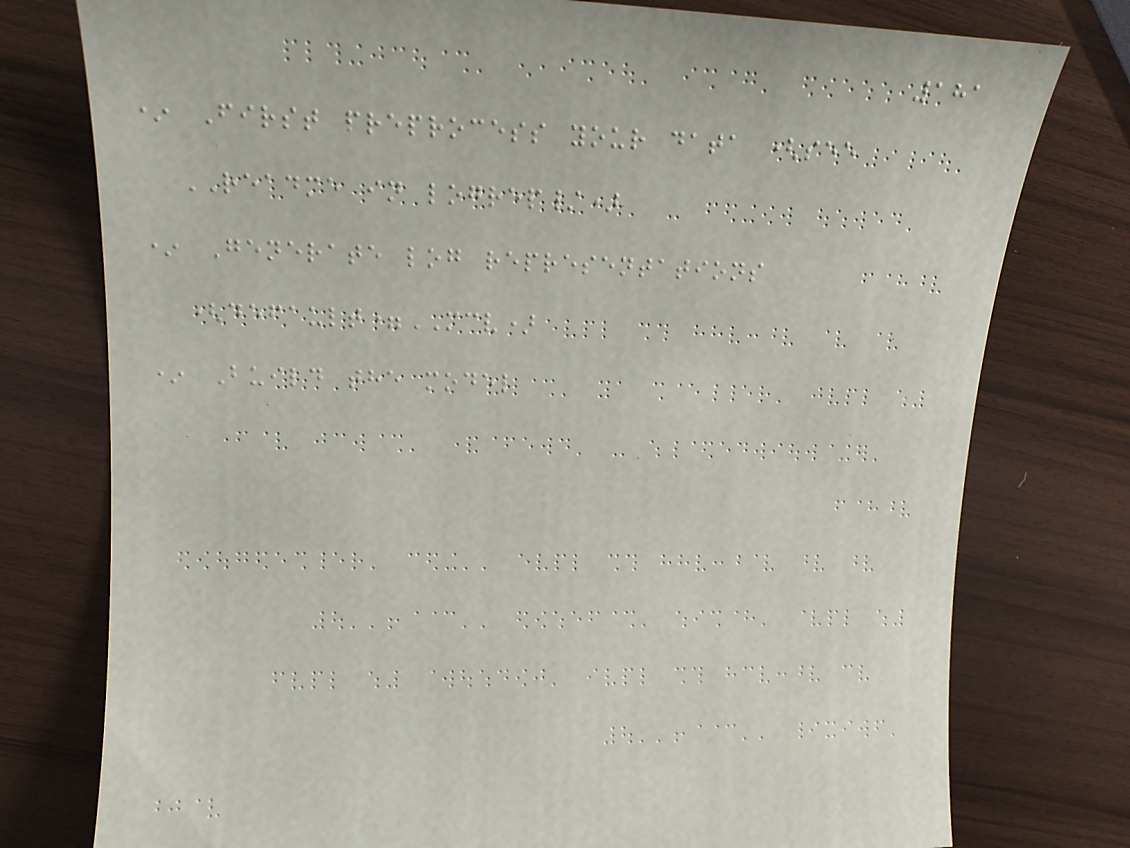181
* First preprocess your data (see
README in logrep/)
* Generate log representations
(default=MCV)
* Build the model
